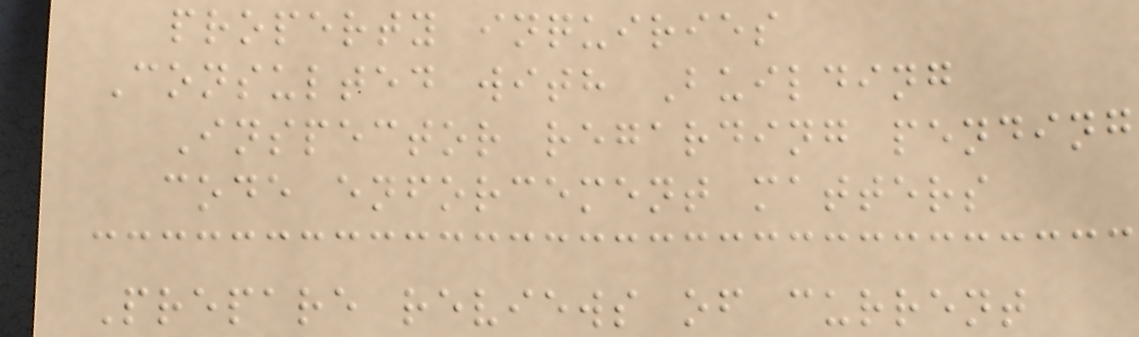property inquiries
Consulted with Building
Inspector regarding pending
code enforcement matters
Prepare reviews of current
